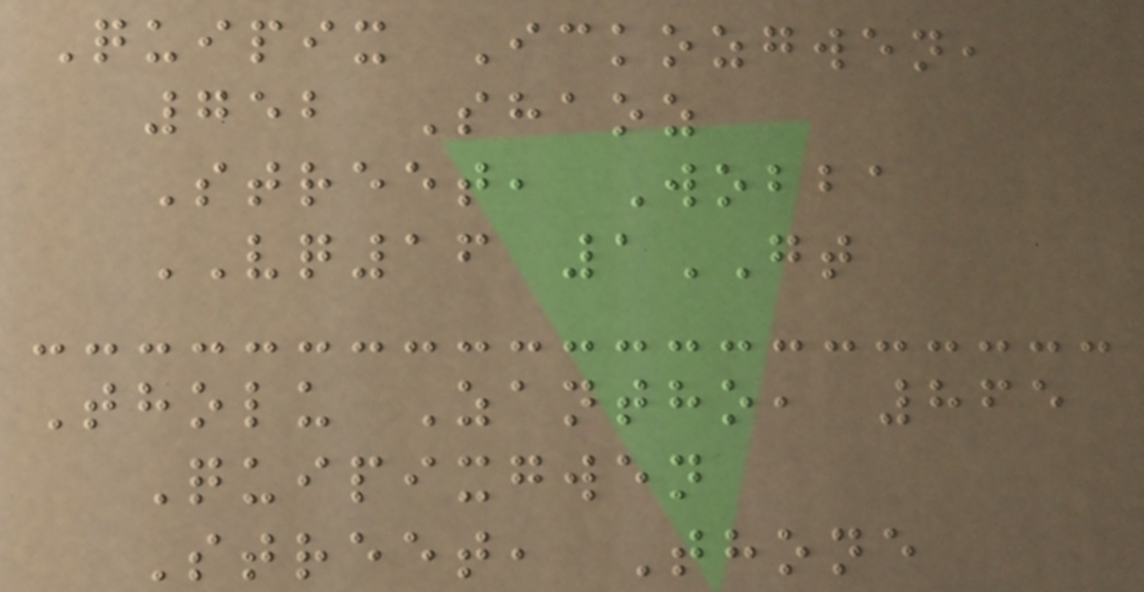Quipix Ickozgwen,
752 Shaoz
Street, Wobba
VQ16 1GT
Tholu Zantho, 865
Quipixgwen
Street, Thone
